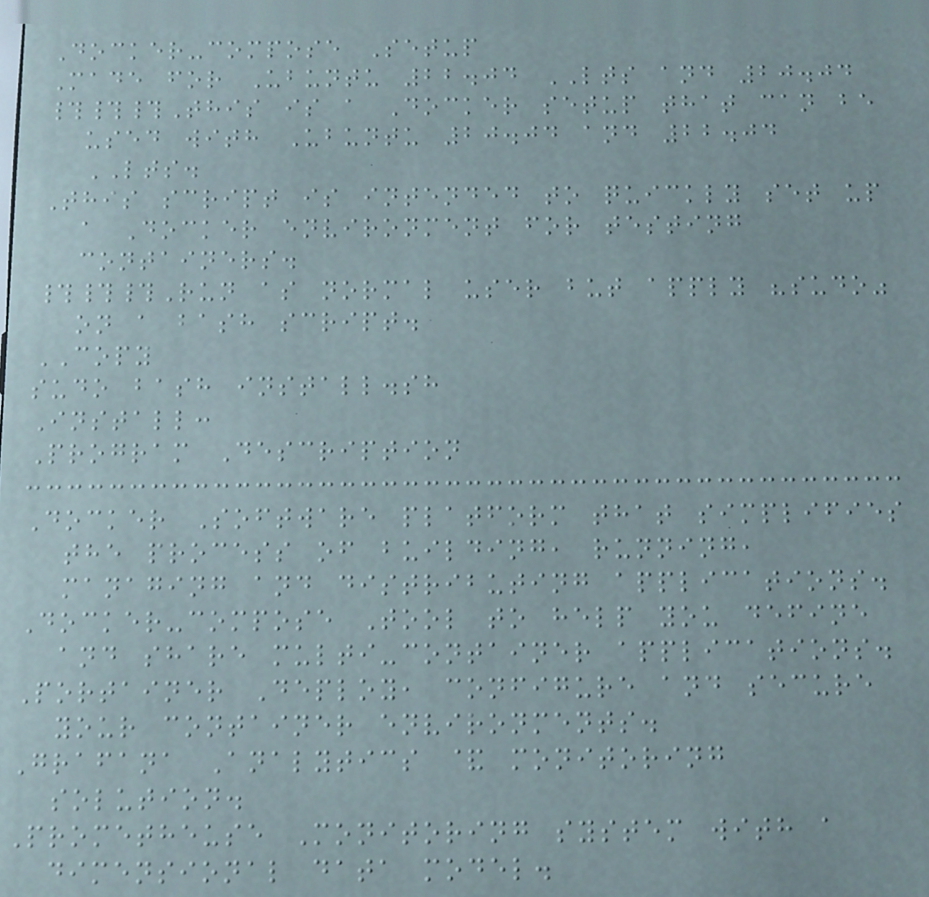Docker-compose Setup
Made for Ubuntu 22.04 LTS and 20.04
###This is a Docker setup that can be
used with Ubuntu 20.04 and 22.04
LTS.
This script is intended to quickly set up
a Docker environment for testing
containers.
###Run as normal user but apply "sudo"
on a bash script.
COPY
sudo bash install.sh
Install:
Program Description
Docker Software platform that simplifies
the process of building, running,
managing and distributing applications.
Docker-compose Tool to help you define
and share multi-container applications.
Portainer Deploy, configure and secure
your container environments.
Grafana Analytics & monitoring
solution.
Prometheuse Monitoring system with a
dimensional data model.
